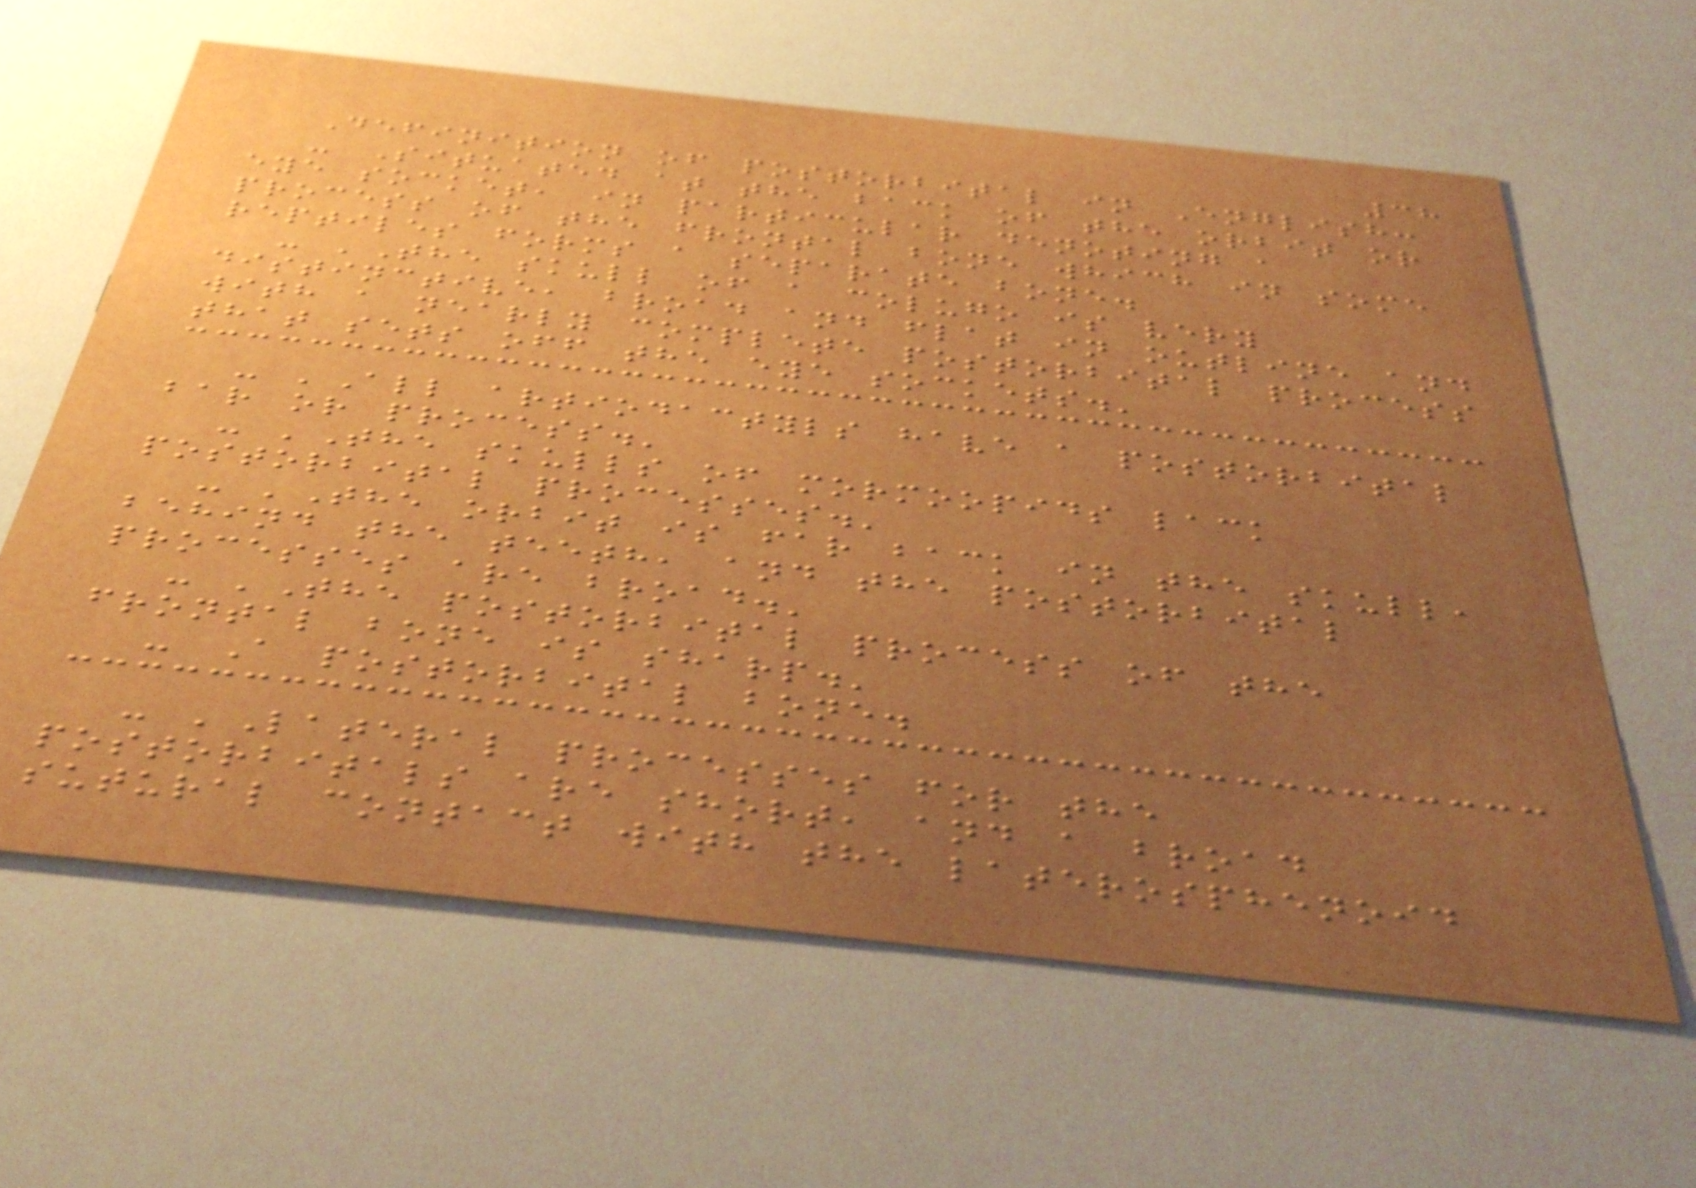38
Definition of postorbital in English:
- Situated at the back of the orbit or
eye socket, in particular denoting a
process of the frontal bone which in some
reptiles forms a separate bone.
- 'The skull of a colugo is very
distinctive, broad and flat in outline and
with a nearly complete postorbital process
that sets off the eye sockets.'
- 'All artiodactyls have a postorbital
bar or process.'
- 'The skulls of mormoopids lack
postorbital processes.'
- 'The orbit is far back in the skull,
behind the teeth, and the postorbital
processes are broad.'
- 'The postorbital process of the
frontal bone is sharp.'
- A postorbital bone.
- 'Lateral processes for the
postorbitals are short, and a broad
sutural contact with the laterosphenoid
